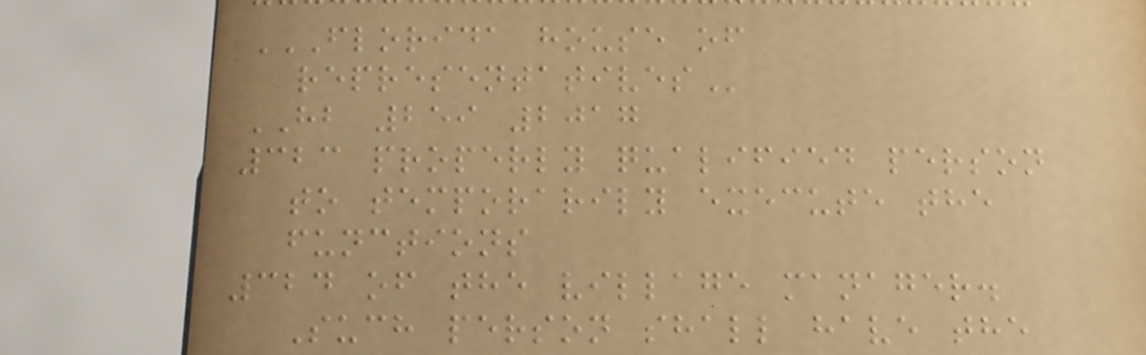FLORIDA HOUSE OF
REPRESENTATIVES
HB 259 2017
323 properly qualified person
to temporarily execute the
functions
324 of the village manager.
Such person shall have the
